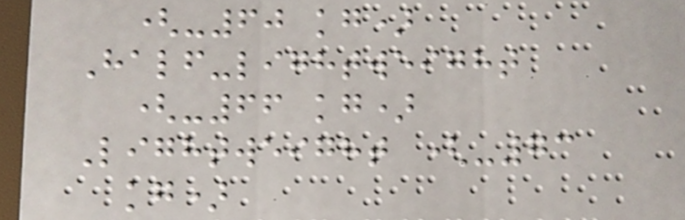(-60 kg)
Half-lightweight
(-66 kg)
Lightweight (-73
kg)
